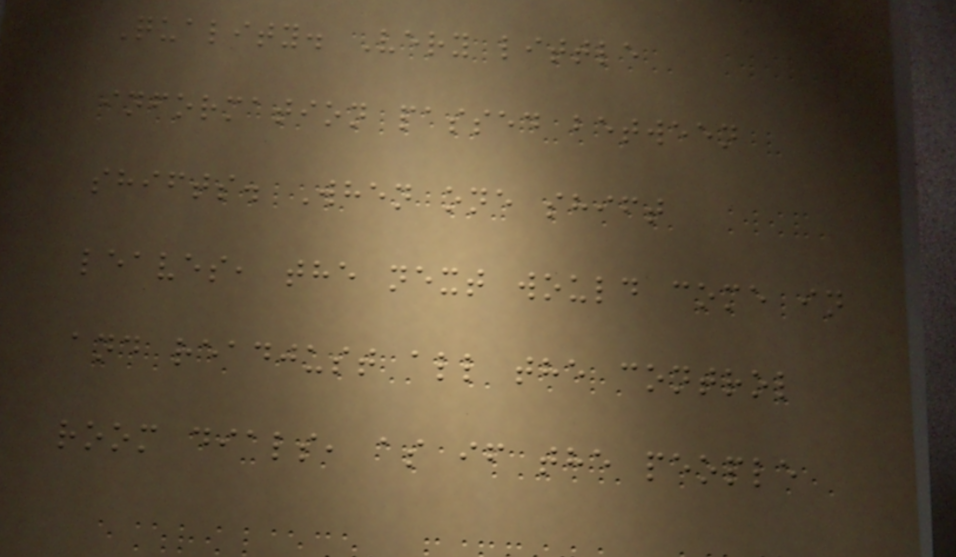Quality. Very little
information passed between
shifts. When one shift
leaves, the next would come in
and readjust all the control
room dials, as if the people
